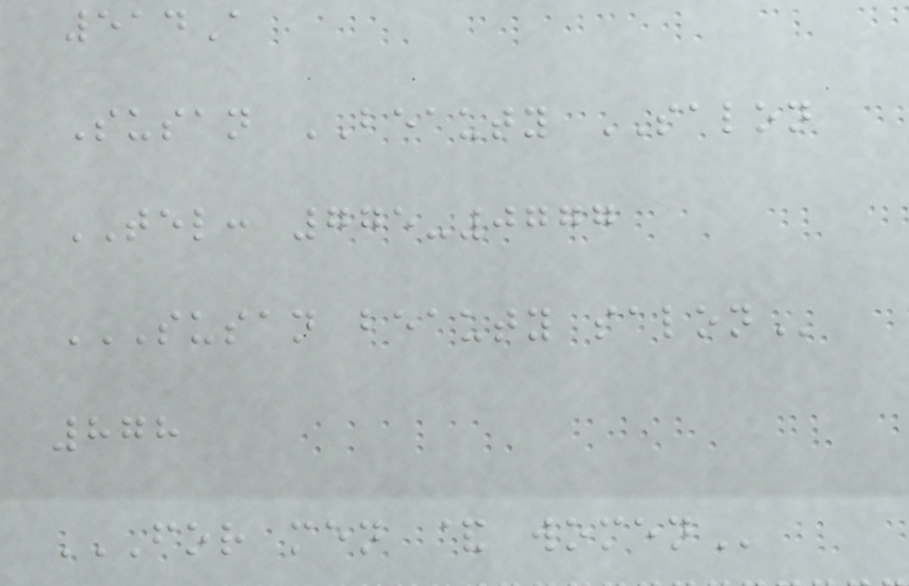514A
Susan BEAUTY SALON
TEL: 775-0777
SUSAN BEAUTY SALON
878
FOR MEN & WOMEN
